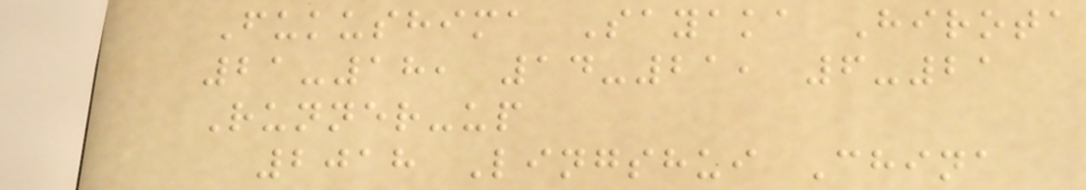Fukushima Sayaka Hirota
21-18, 14-21, 6-21
Runner-up
2018 Lingshui China
